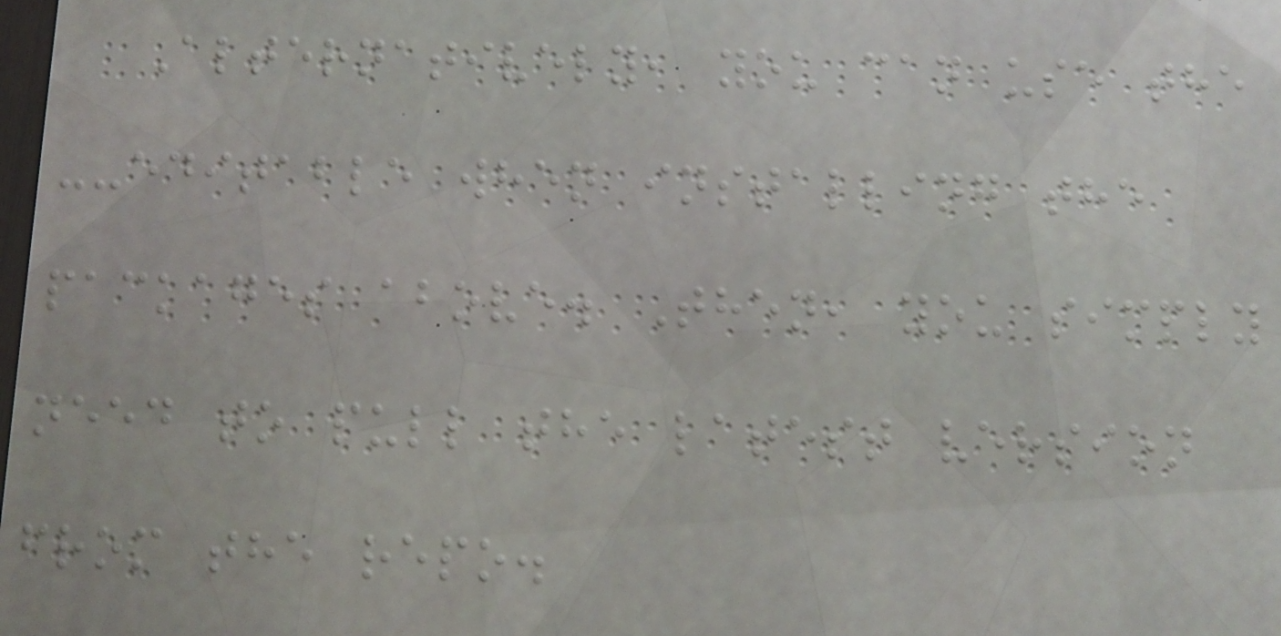Alternatively, you can use the
--editable when installing the
packages above. Then, you simply
need to pull the latest version
from the repo.
